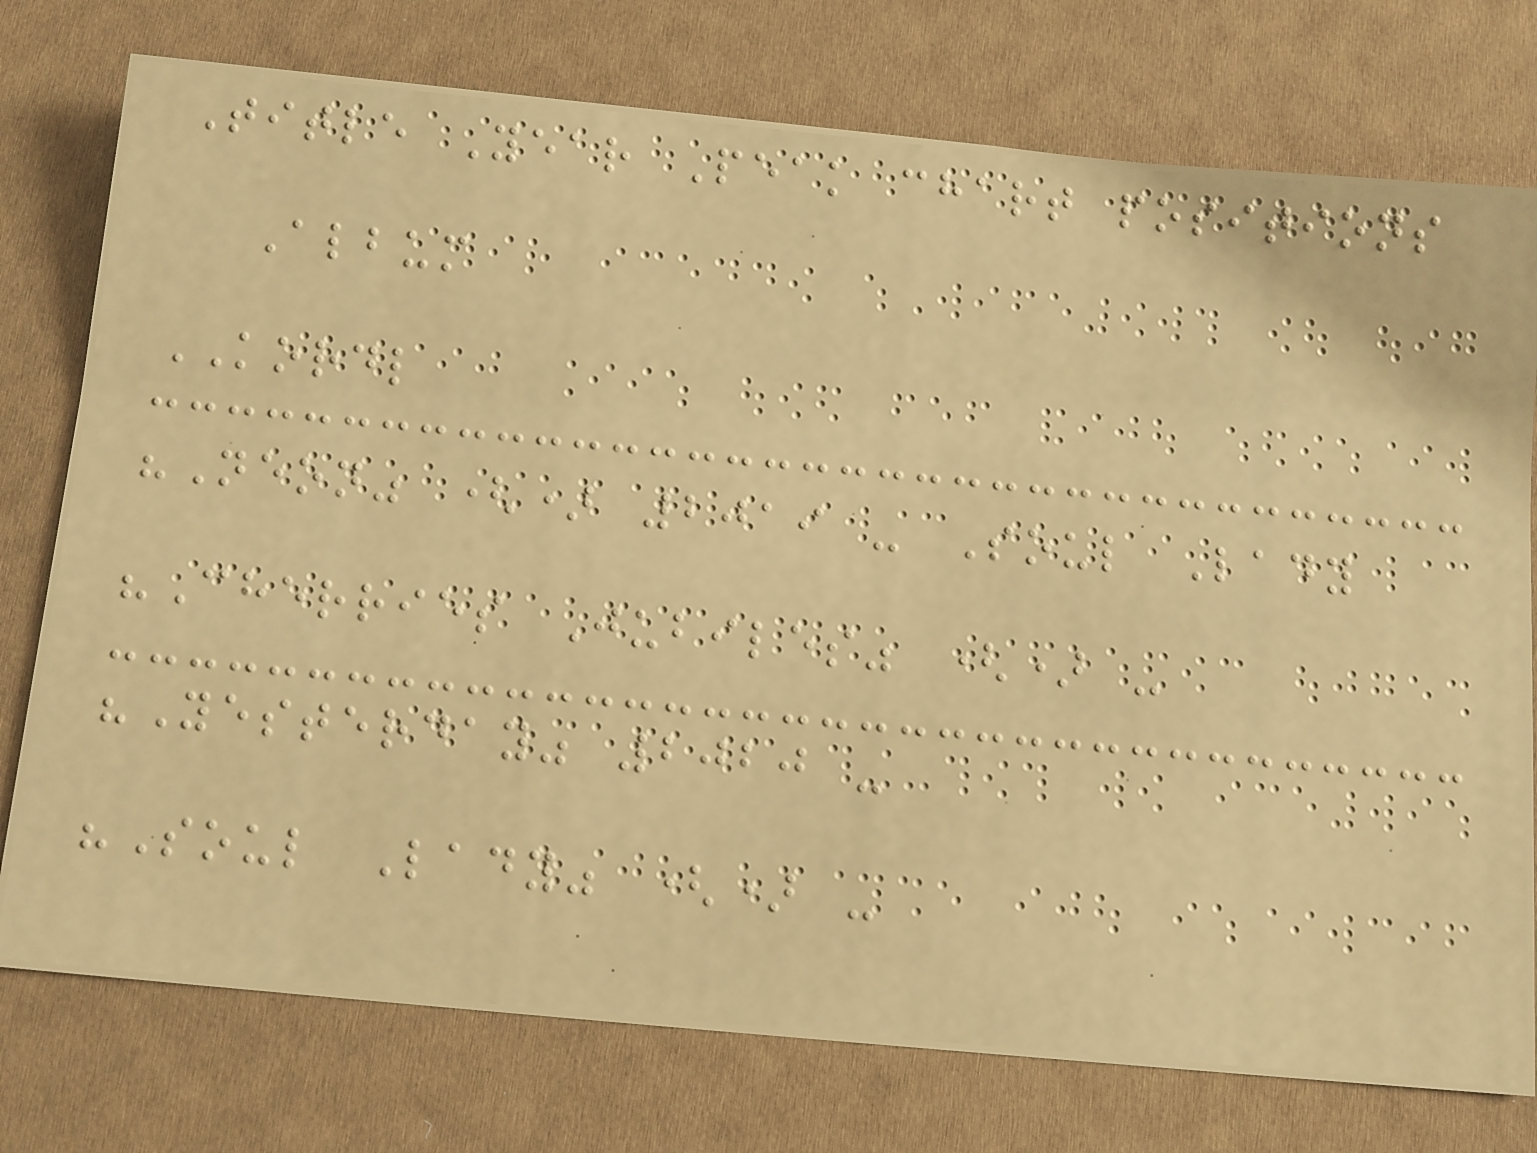Title Year Peak chart positions
Album
KORDL
"Neon" () 2019 - Soul Lady
"Cherries Jubiles" () -
"Yesterday" 2020 -
"Soul Lady" () -
